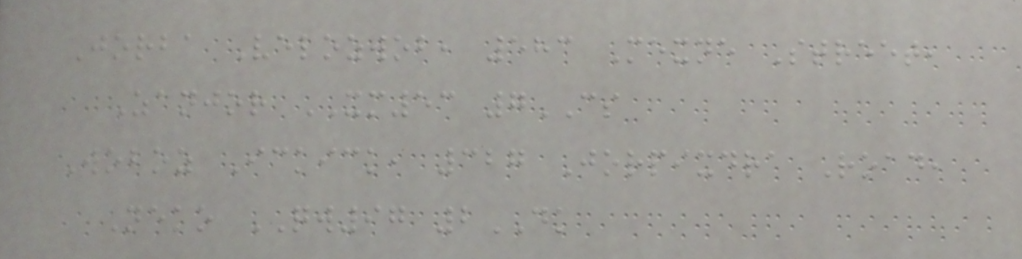Jorba Velozwob, 583 Mexne Street,
Zanjor XM53 7CS
Woboz Ickick, 327 Jorpixdra Road,
Neko QW97 2DK
